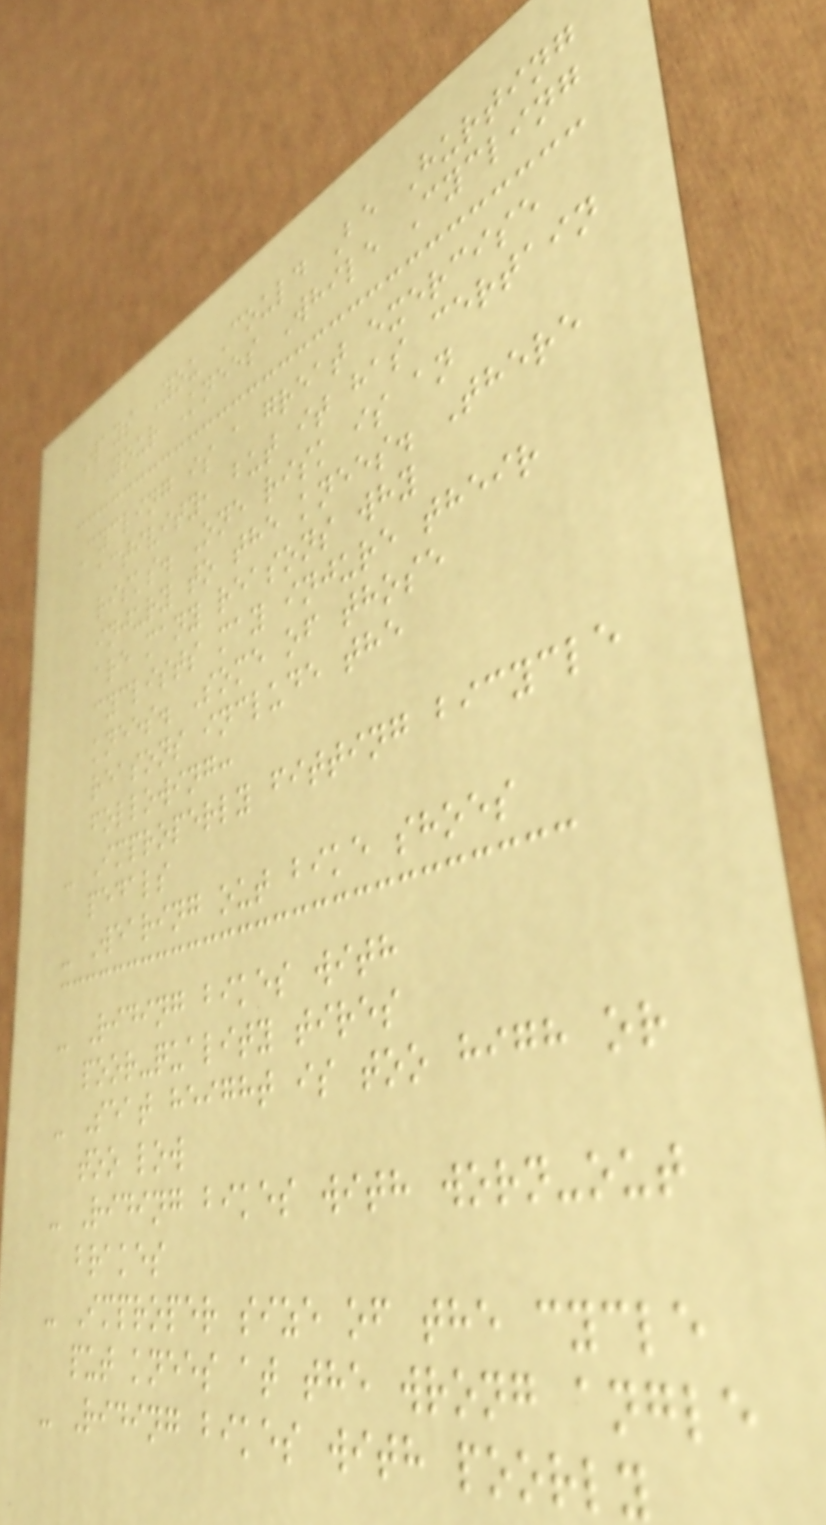Ways You Could Be Hurting
Your Knees While Cycling
Cycling is a great exercise
activity, but it has certain
risks. One risk is an
injury to the knees. There
are many reasons why
cyclists may injure their
knees. Some of those
reasons include the
following:
- Improperly fitting bicycle
pedals
- Wearing out bike shoes
- Riding bikes with
poor-quality tires
- Seat height is too high or
too low
- Riding bikes with worn-out
brakes
- Improper size of the cycle
put knees at the wrong angle
- Riding bikes with poorly
